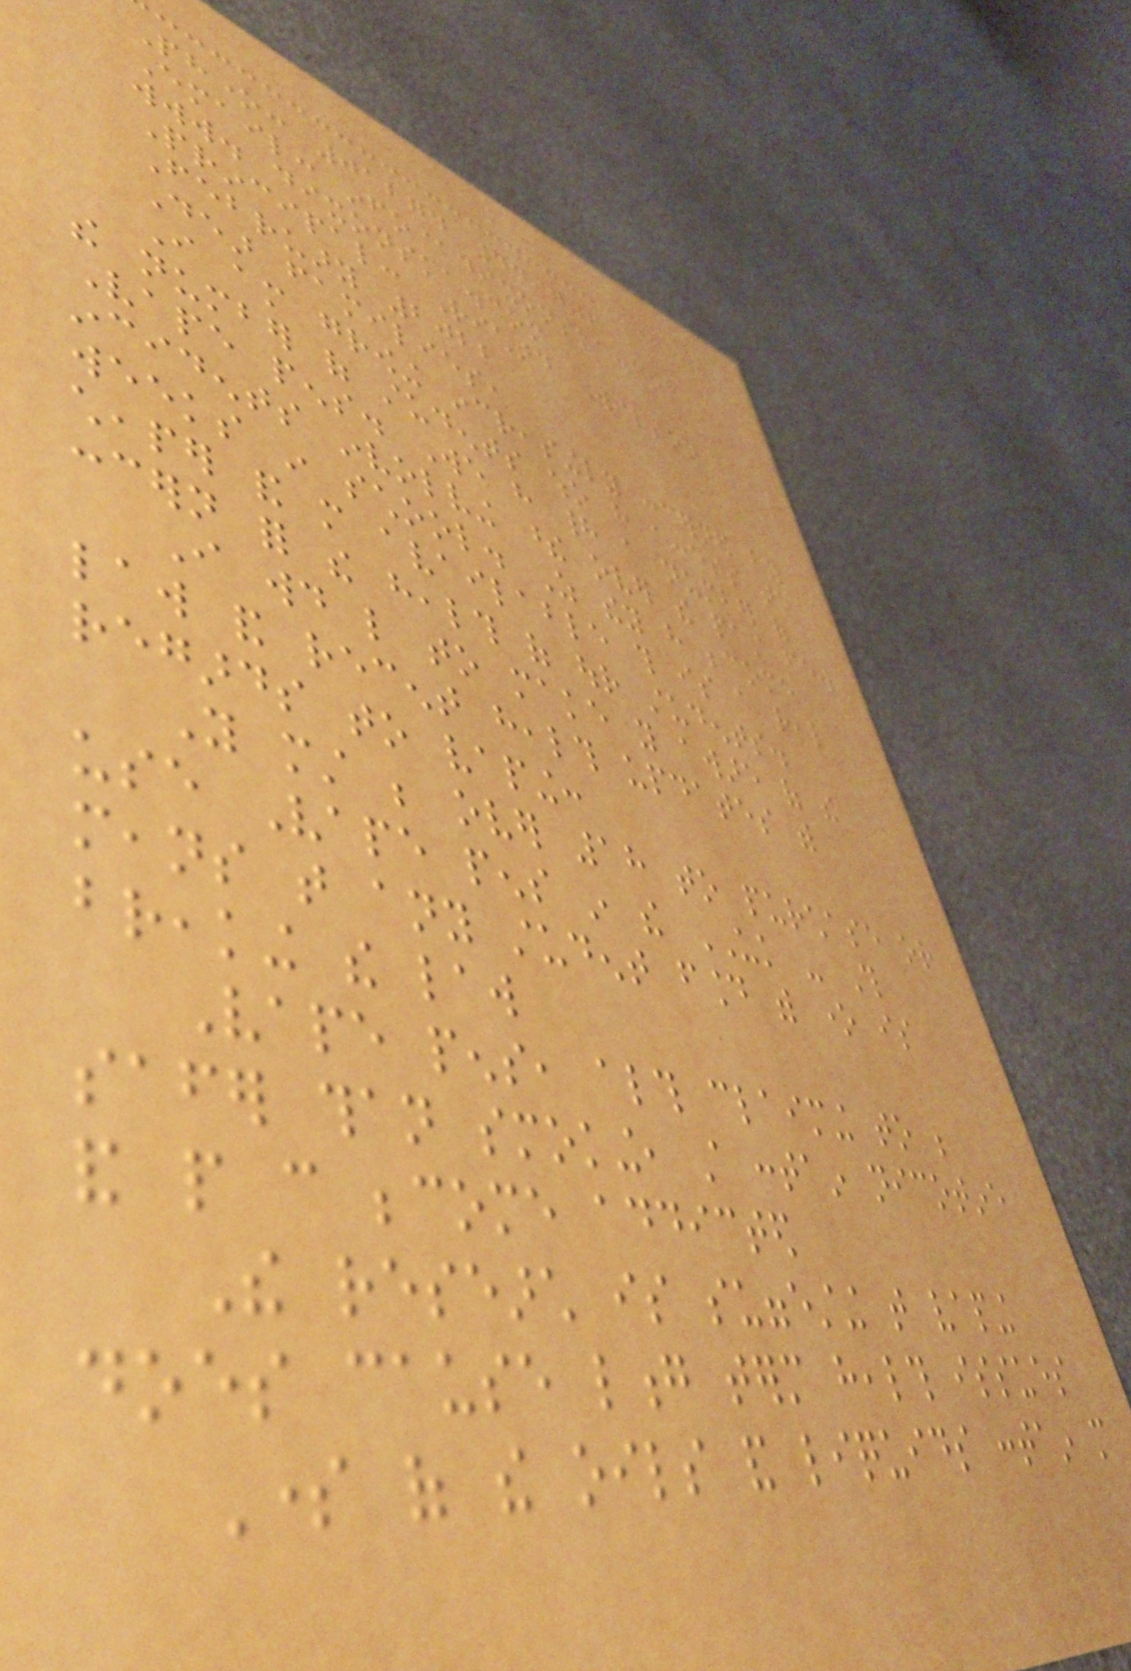Phone: 01274 449706
Email: info@dixonska.com
www. dixonska.com
Principal: Richard Wilson
February 2022
Dear families,
I am growing increasingly concerned by
the number of students who have access to
Vape pens. We have had a number of
incidents involving these over the past few
weeks in school. As they have become
cheaper and more available this is a real
concern for the health of our students.
I would like to make you aware of the
law and recent health updates with
regards to vaping:
You must be over 18 to purchase or
use Vape pens in the UK - This
means that any student found with one is
breaking the law
Vape pens, although claiming to be
safer than smoking, still contain nicotine
and people can become addicted
The research is suggesting that vaping
does cause long term health issues
Some of the oils and liquids contain more
